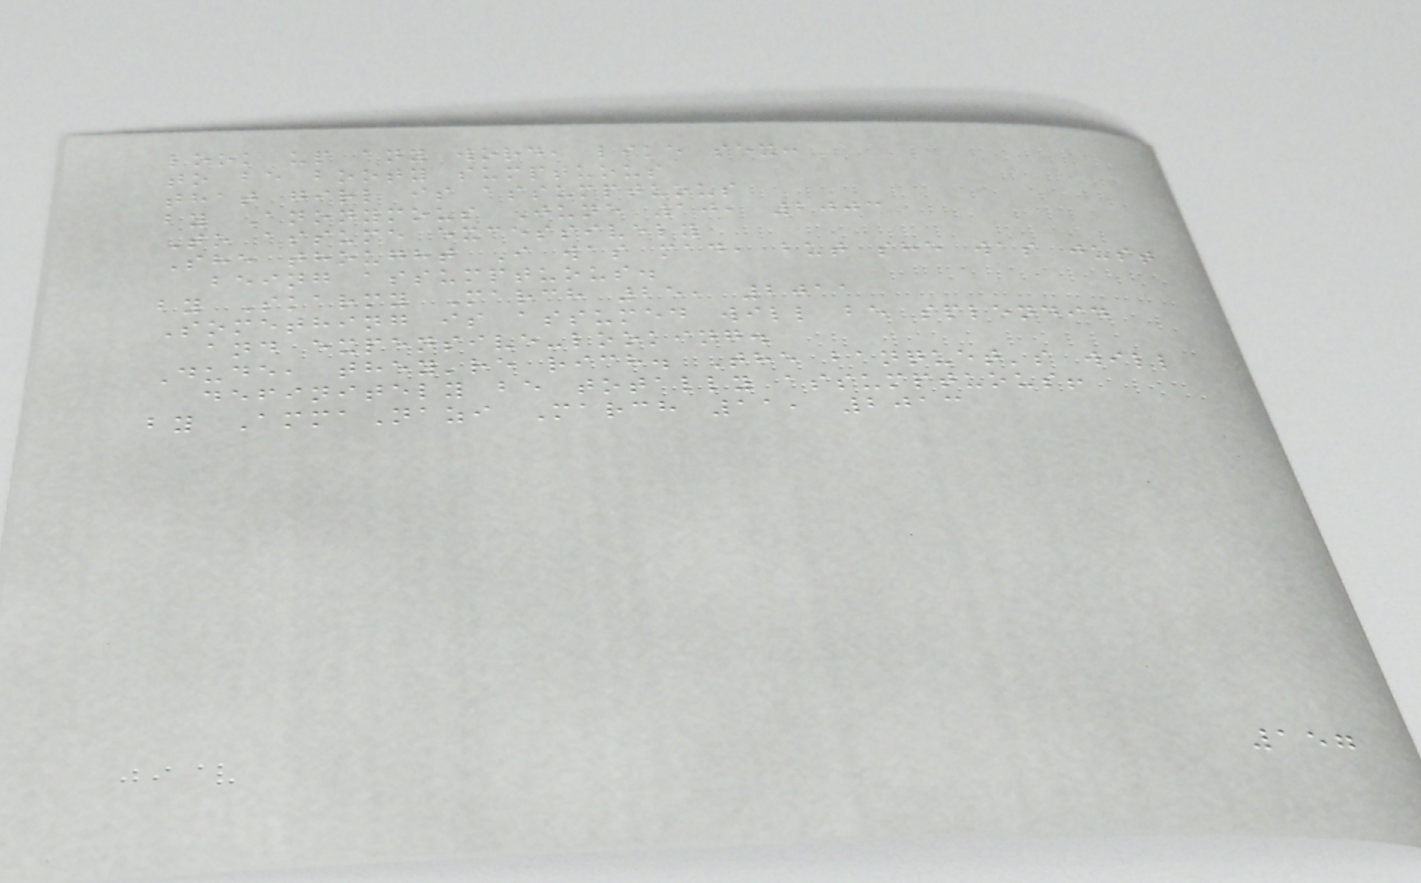look up any word, like sex:
to be booty sumptuous
that girl is assumptuous
by Anonymous June 10, 2003
To assume excessively
She thought I was mad, but she was just
being assumptuous.
by Skarmy March 25, 2011
Something is assumed will be splendid
and expensive-looking.
Dude, they're rich. The banquet's will
definitely be totally assumptuous!
by AmmaNazi March 11, 2013
157
